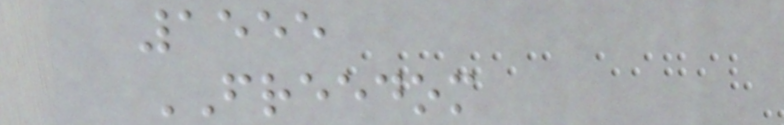1555
FREEDOM
